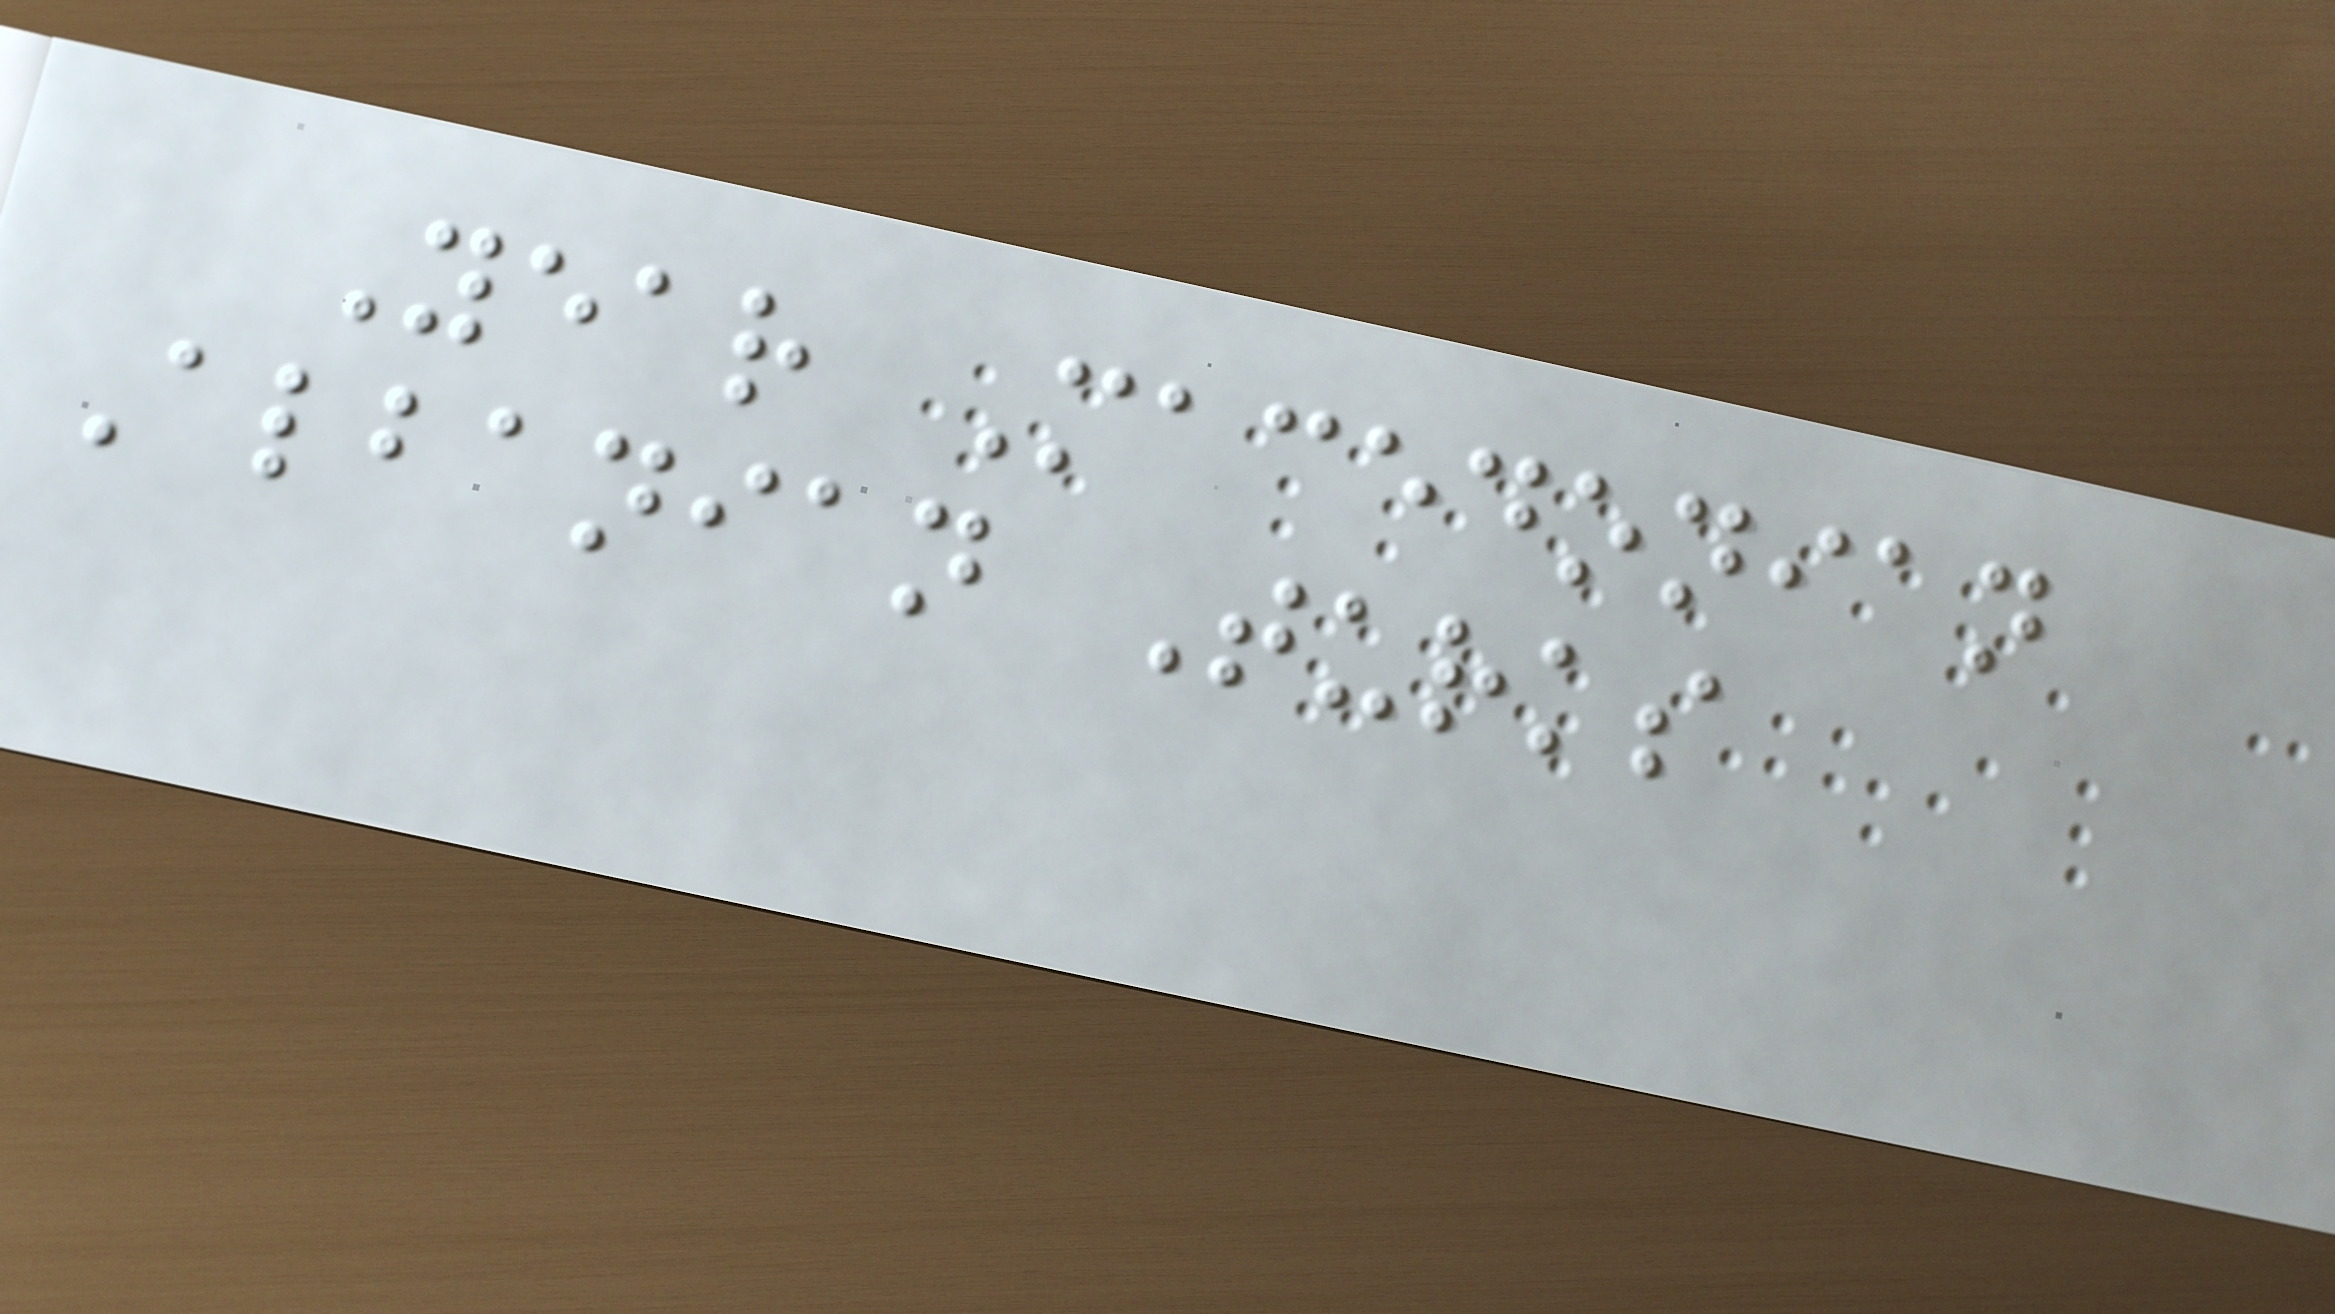Year Macedonian
Albanian Turks
